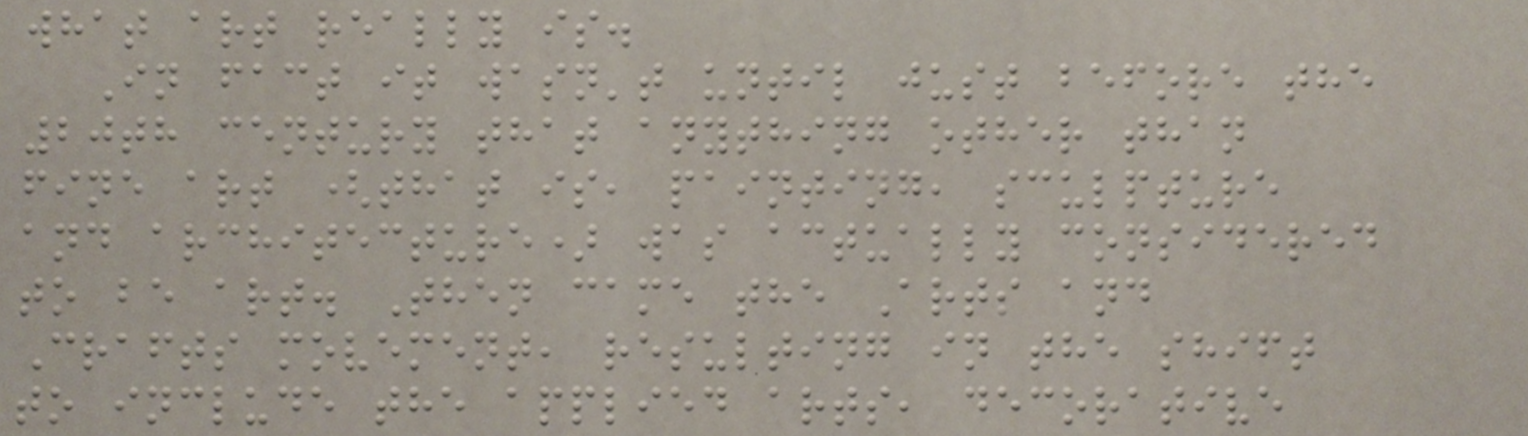what art really is.
In fact it wasn't until just before the
20th century that anything other than
fine art (that is, painting, sculpture
and architecture) was actually considered
to be art. Then came the Arts and
Crafts movement, resulting in the shift
to include the applied arts, decorative
